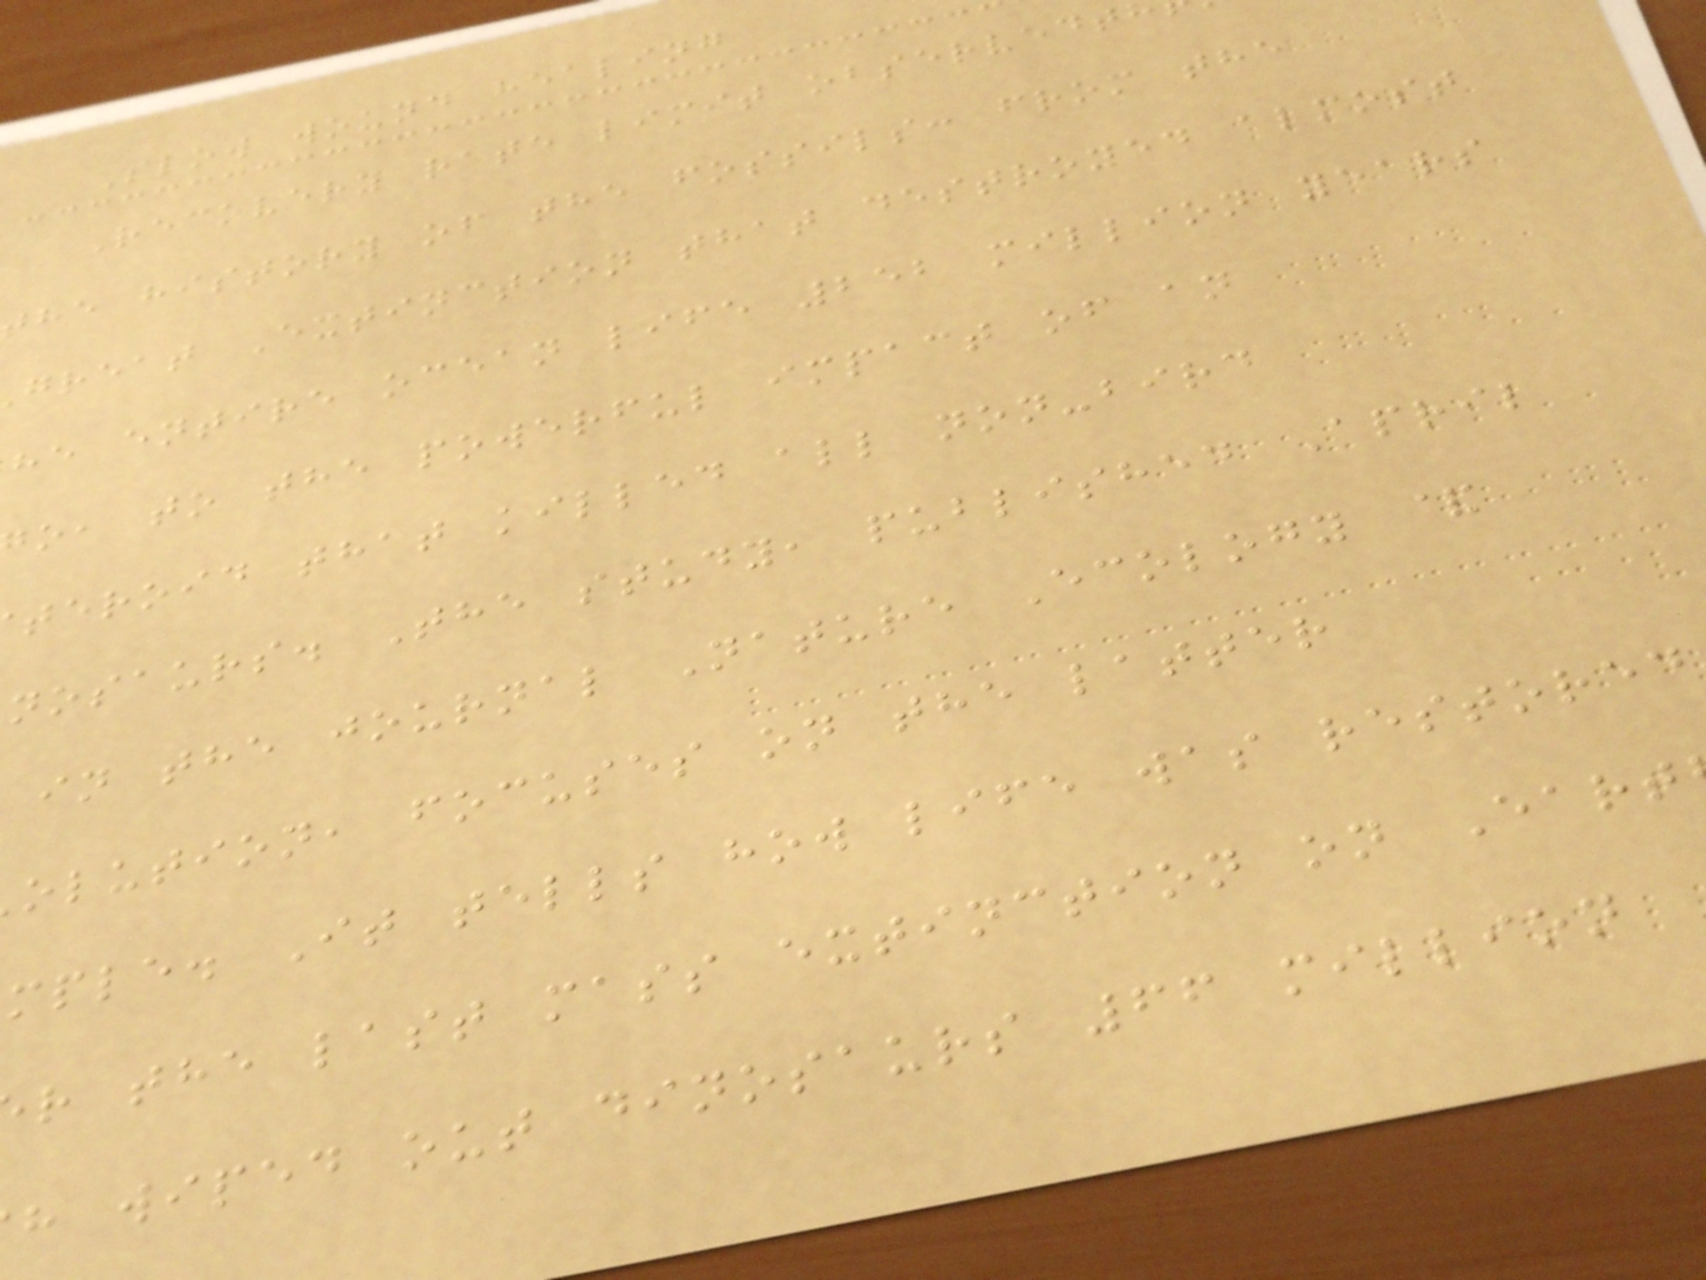Slow wound healing
Recovery rate limit observedt
the history of the fossils: from the
great Extinction that destroyed almost
he entire ocean life 252 million years
o, to the powerful impact of an
teroid that killed all non-bird
nosaurs. The study, published April
in the journal Nature Ecology &
olution, focuses on the latter
mple. It tells how life was restored
r the last mass extinction on Eart
h wiped out dinosaurs 66 million
